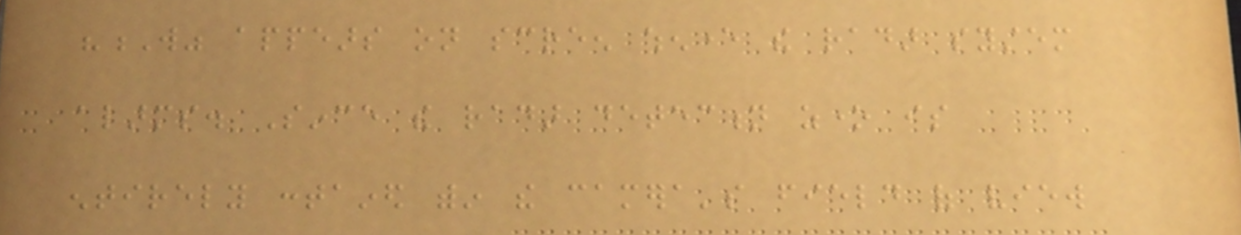"W" appears on screen whenever the radar system
alarms. Since the radar detection zone is
entirely contained within the camera's field of view
